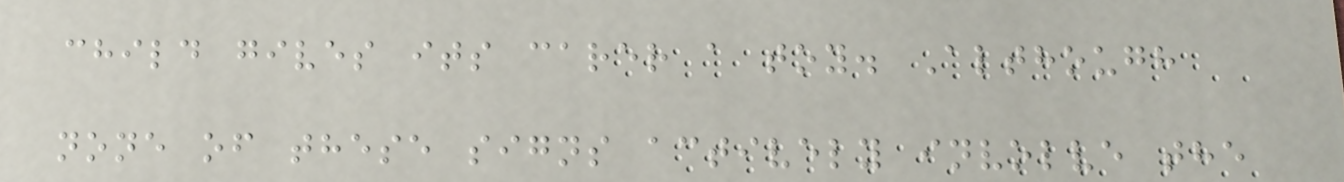child gives its carer a toy. Although
none of these signs actively involve the
